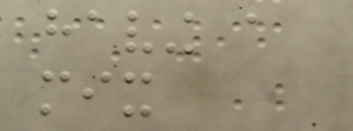having a
mix
